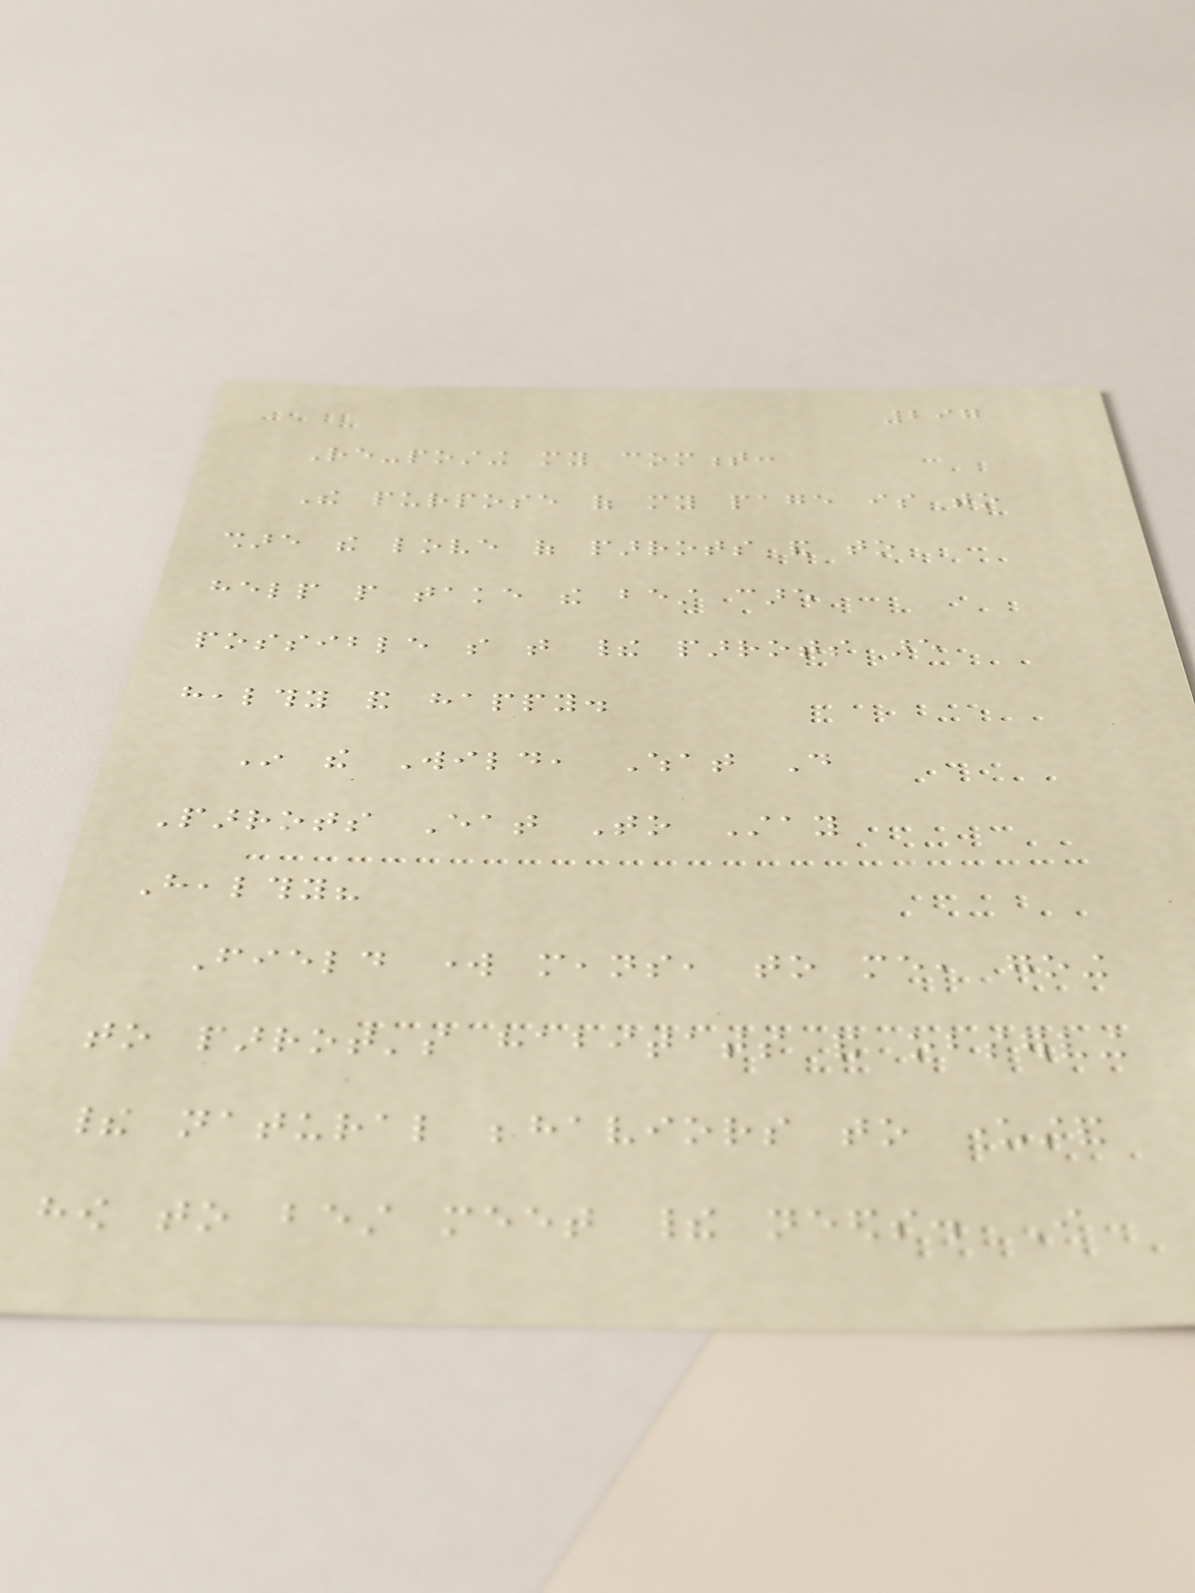297
Re-posting my comment:
The purpose of my page is to
share the love of parrots and to
help people take the best care
possible so that their parrots are
healthy and happy.
In the Wild, What Do
Parrots Eat To Stay
Healthy?
Field work means, to me, going
to parrot's habitats and observing
their natural behaviors to understand
how to best meet their needs. I
